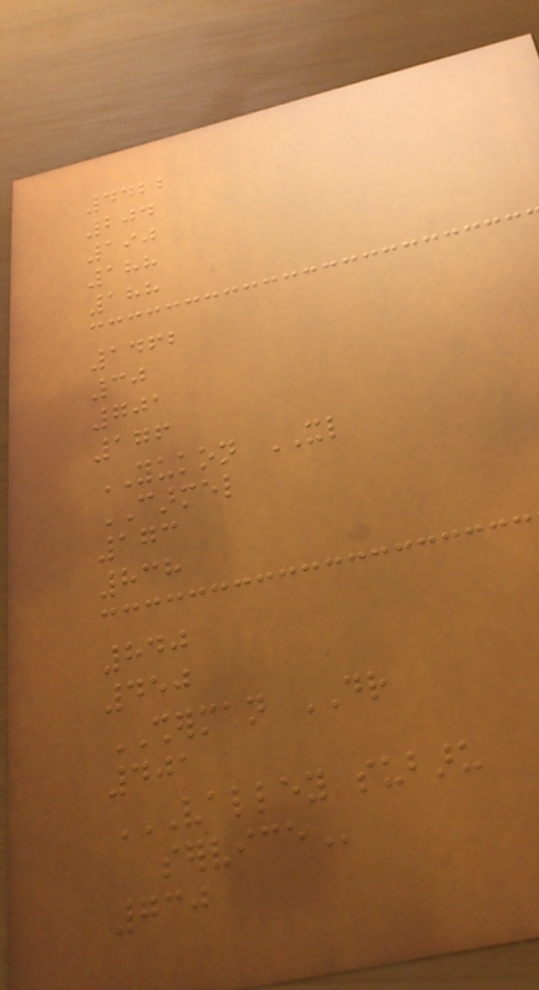4422
204
190
188
188
1462
30
701
176
YUKON XL
CARMEL
173
838
840
450
SHERMAN DR
401
VALLEY SUBARU
SERVICE
730
